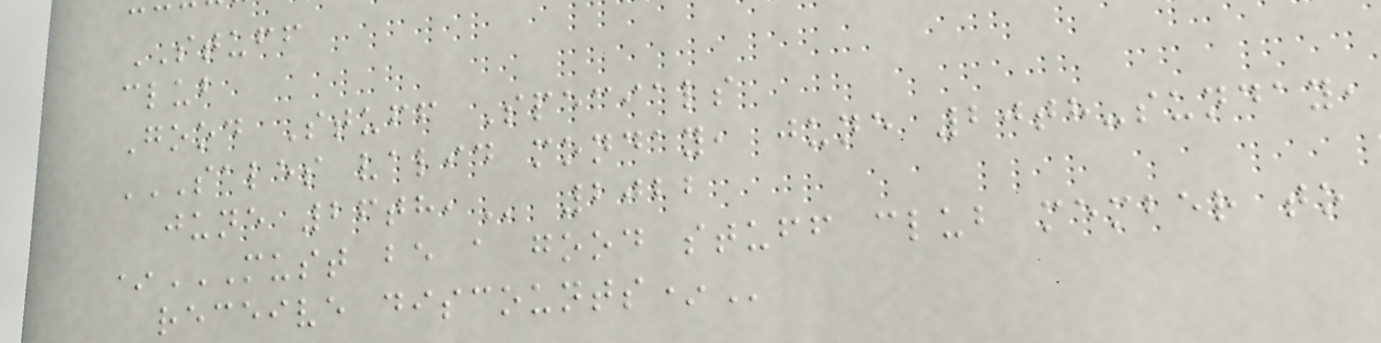STUFF
club
Good Stuff Specials
SALES VALID MONDAY, JUNE 20TH-SUNDAY,
JUNE 26TH, 2022
*MUST BE A GOOD STUFF CLUB MEMBER TO
RECEIVE DISCOUNTS*
